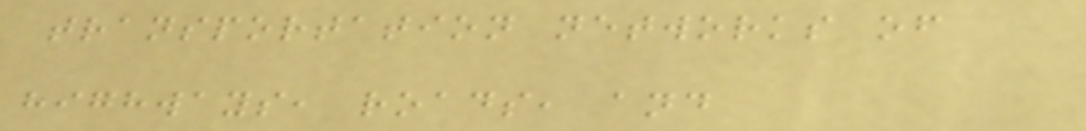transportation networks of
highways, roads, and
